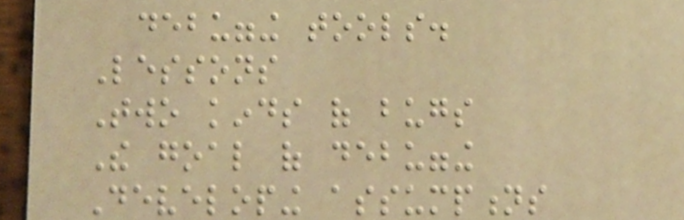debugging tools.
Lessons
Two kinds of bugs
The goal of debugging
Developing assumptions
